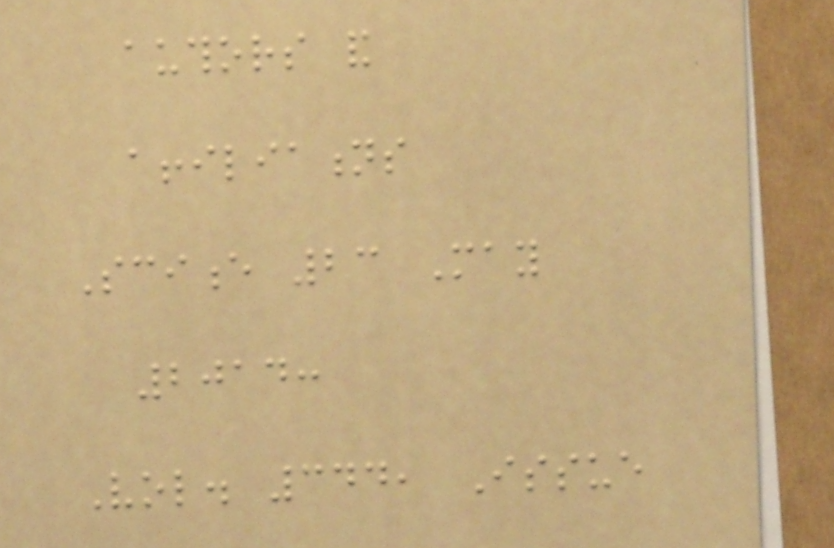authors and
affiliations
Science 23 May
2014:
Vol. 344, Issue
